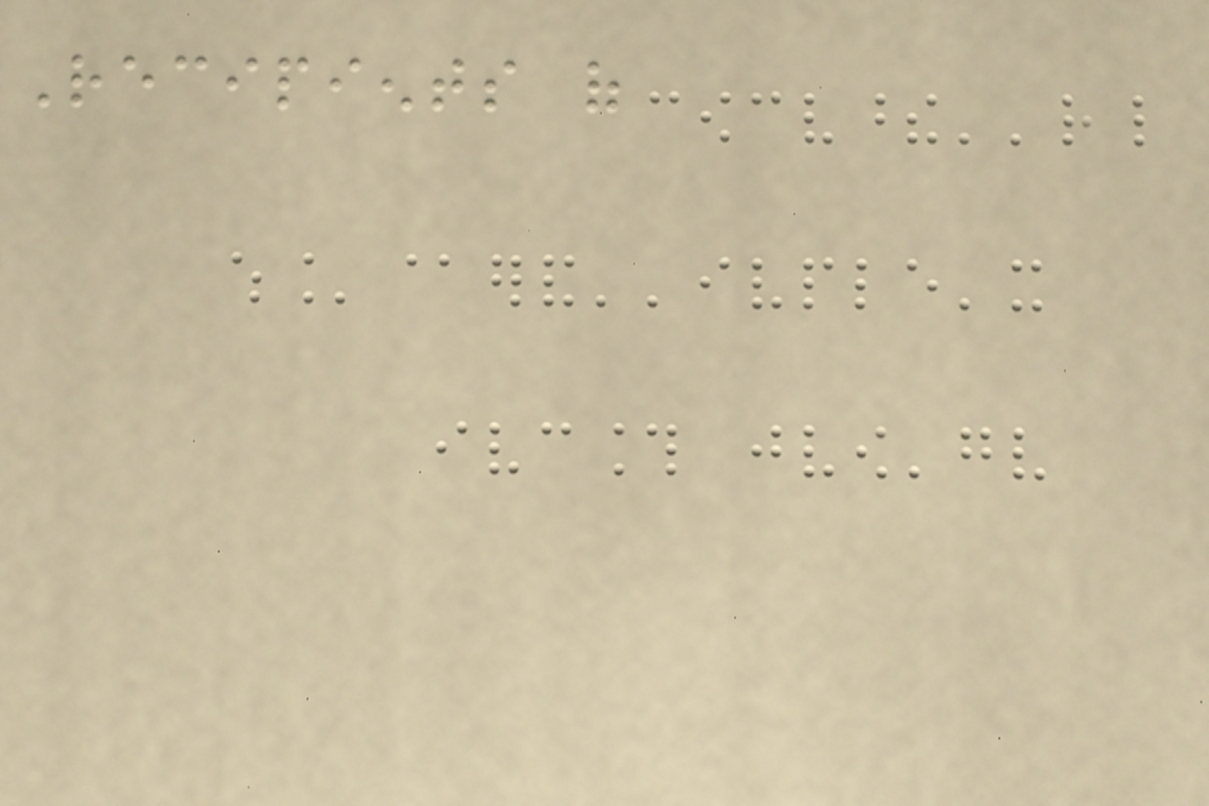Recipients of
